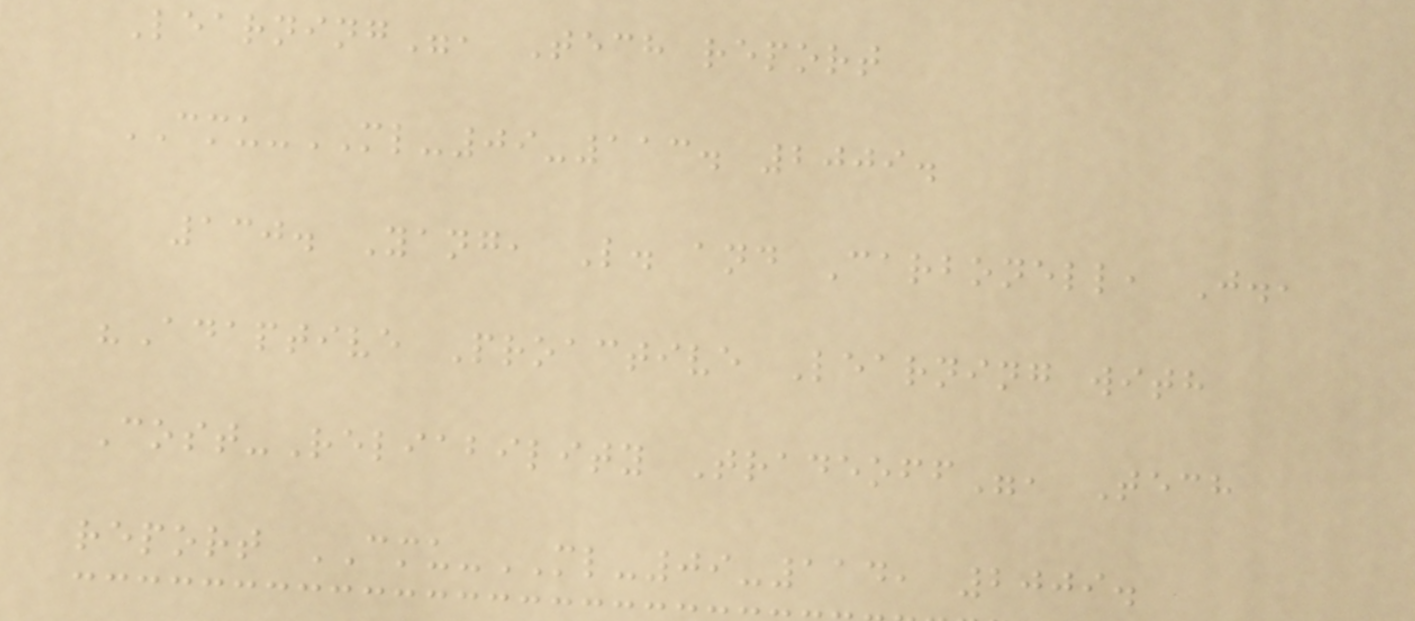Learning", Tech report
CMU-ML-09-113. 2009.
130. Yang, L. and Carbonell, J.,
"Adaptive Proactive Learning with
Cost-Reliability Tradeoff", Tech
report CMU-ML-09-114, 2009.
